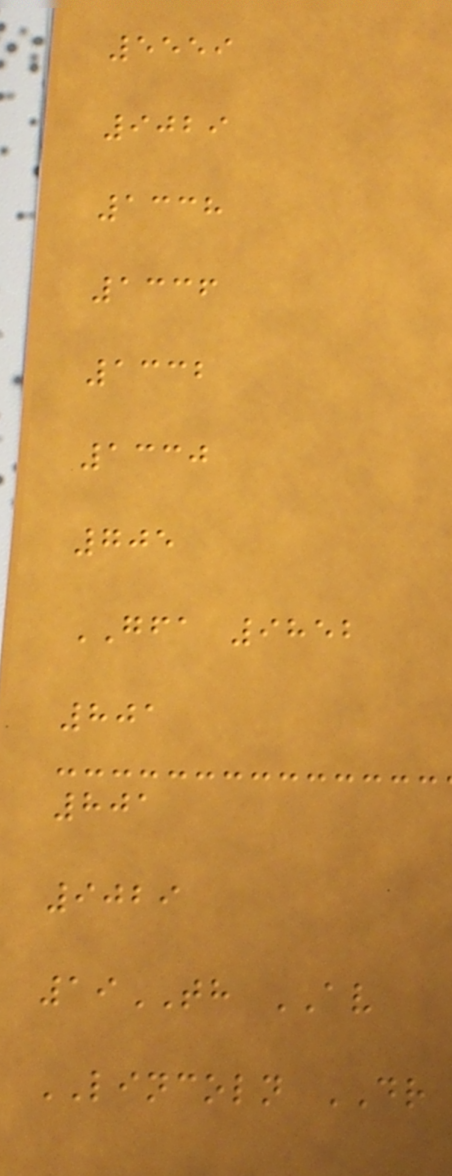5559
9029
1338
1336
1332
1330
705
GFA 9852
801
801
9029
19TH AV
LINCOLN DR
